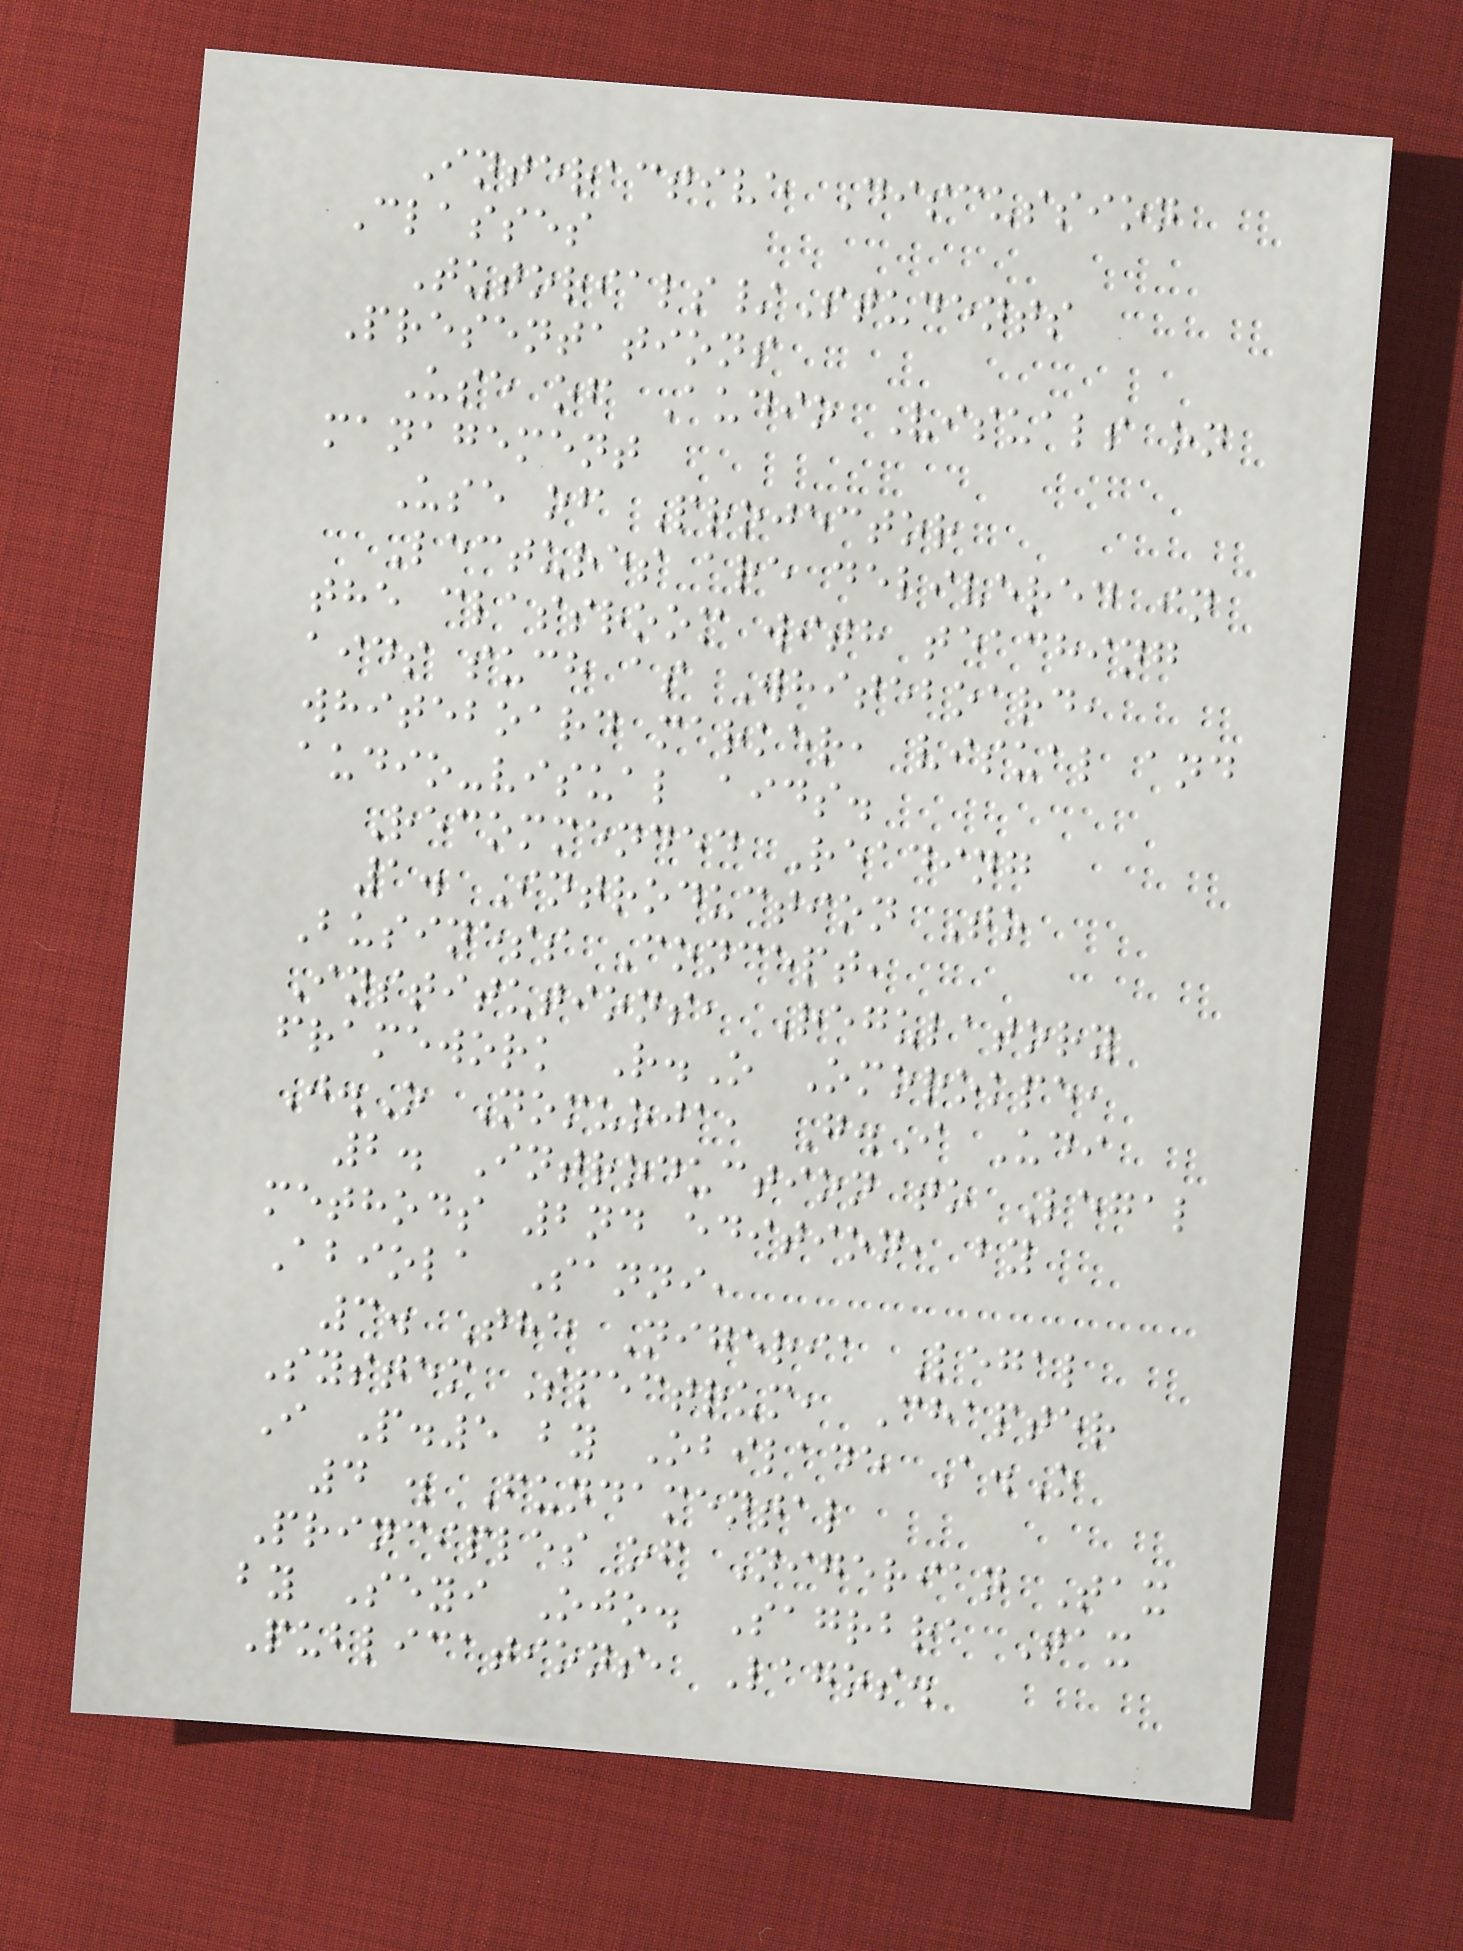Interactive Discussion
Classes
Tutorials/Students
Presentations
Use of Audio Visuals on
management
Use of Projector
Lectures are delivered in
the classroom with teaching
aids such as Whiteboard,
whiteboard marker, visual and
audio-visual aids.
Recommended Reading
1. Introduction To
Business Concept,
Institutions, Regulatory
framework R.O Omorokpe,
J.O Nomuoja, G.I Udi
2. Introduction to Legal
methods 2nd edition, by
Abiola Sanni,
3. The Nigeria Legal
System Spectrum, Chapter
I P.5 by Obilade A.O
4 . Fundamental
Principles of Nigerian Tax
by Seyi Ojo. Sagrbra Tax
Publications, Lagos.
